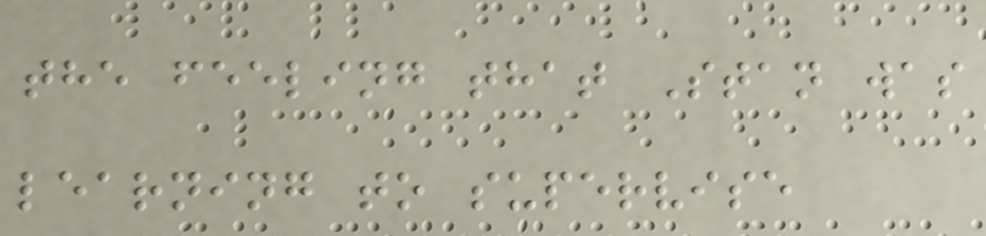the feeling that Stan was
learning to supervise
